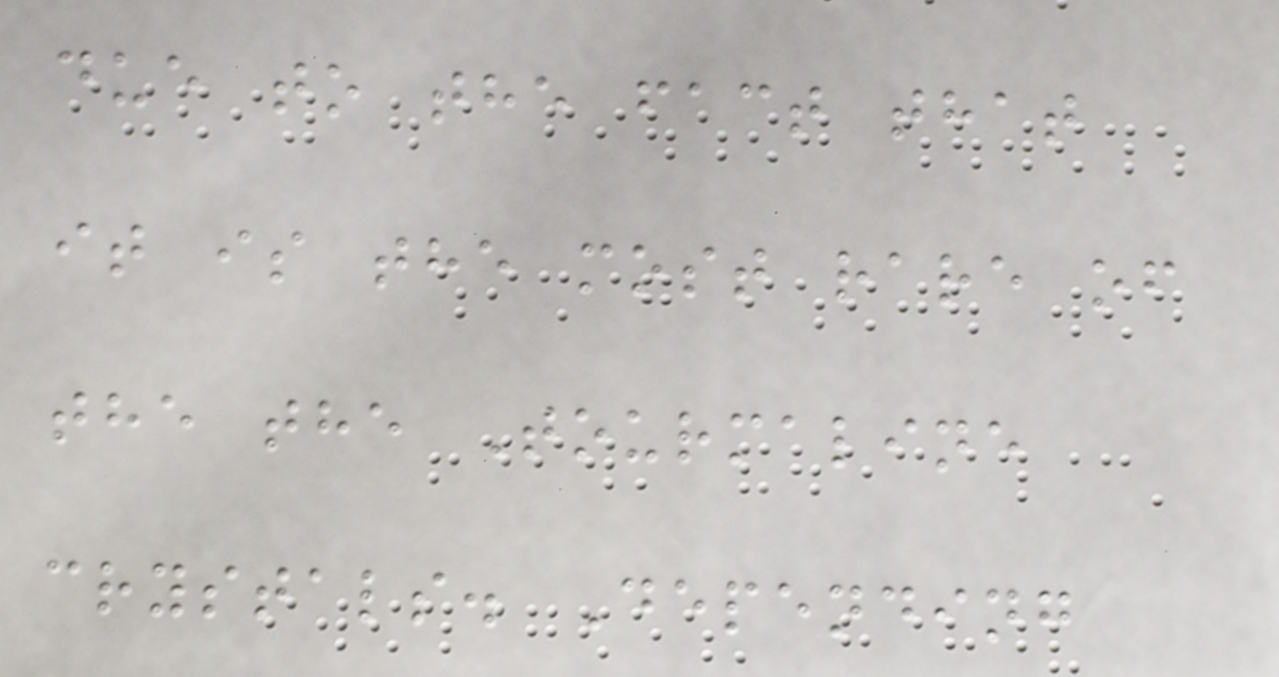due to the fact that
it is the most rare of
the the Tourmaline
crystals. Depending
